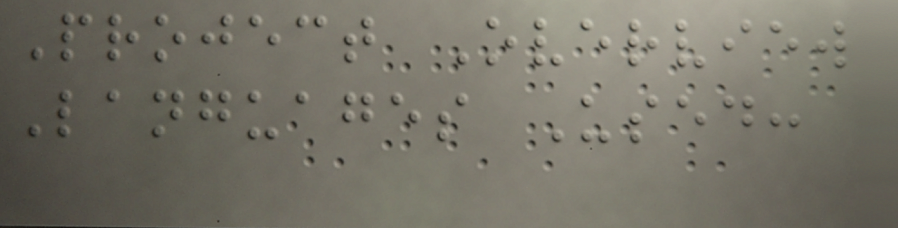Project Overview
Languages Used:
